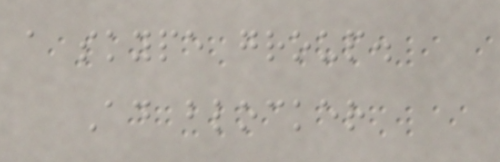a skype group.
Ad blocker
